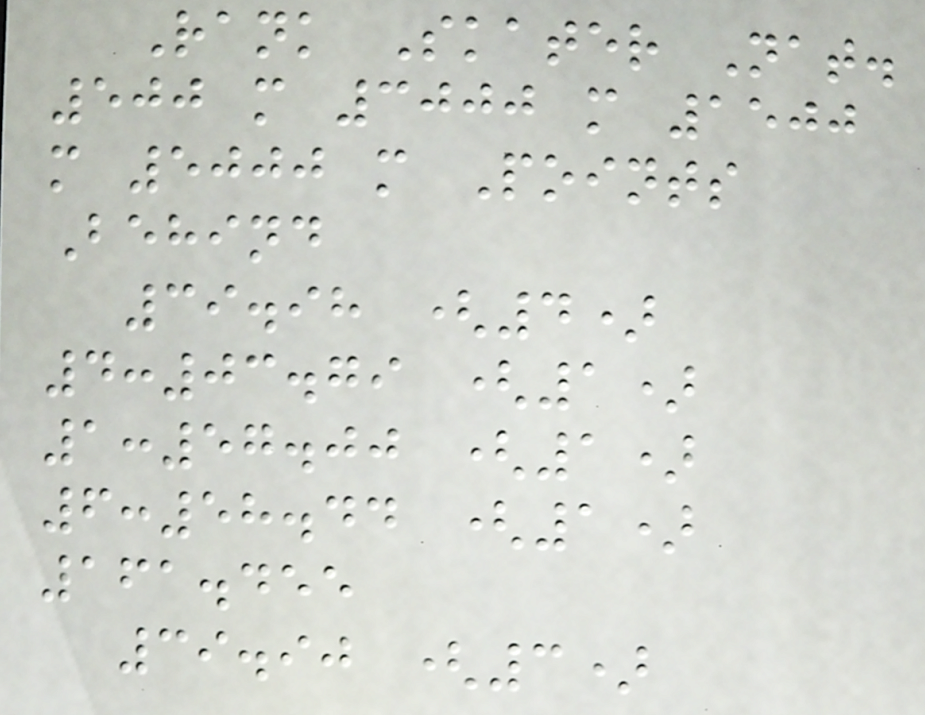Rank Skater Nat.
500 m 3000 m 1500
m 5000 m Points
Behind
39.98 (4)
4:03.79 (1)
1:57.00 (1)
6:58.44 (1)
161.455
39.90 (3)
